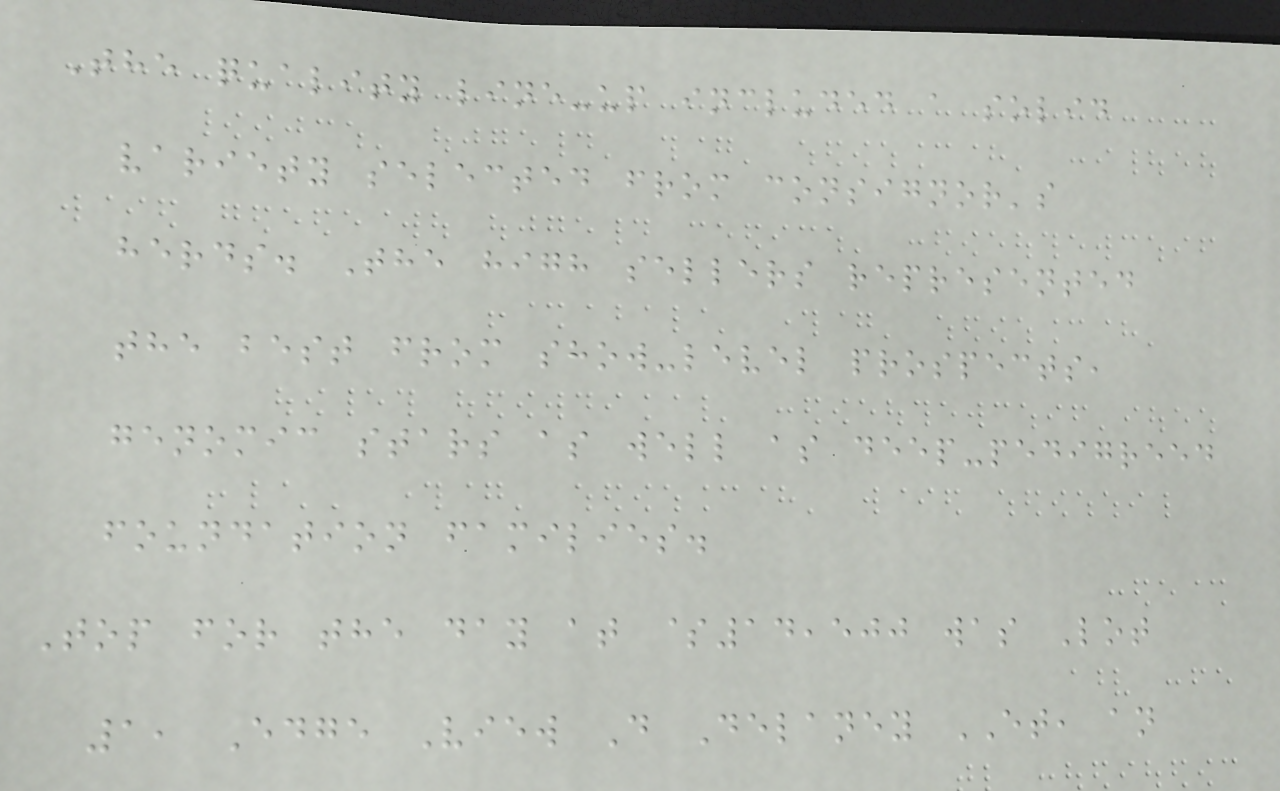The quality line-up included a solid
variety selected from consignor's
herds. The high sellers represented
the best from show-level prospects,
genomic stars as well as deep-pedigreed
foundation families.
Top for the day at $14,500 was Lot
1, Edge View D Delaney ET, an
